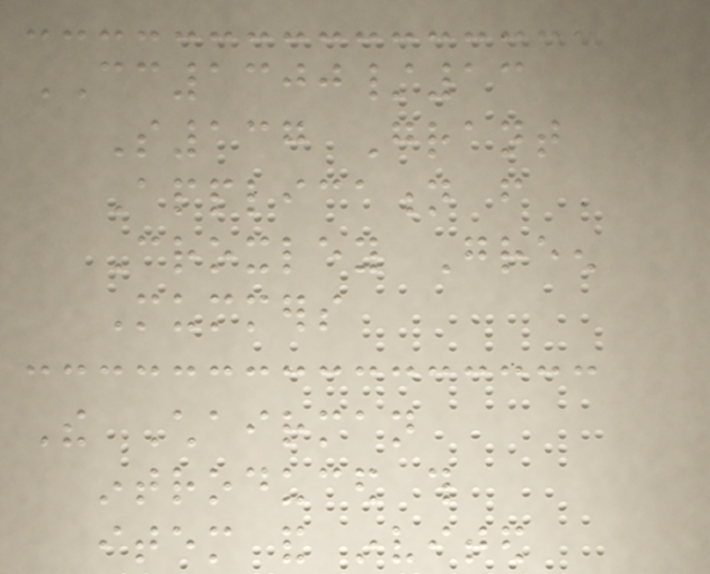CC1300/13
S137 Grant
Application from
Croxley Green
Mummers
The Chairman
introduced this
item and invited
